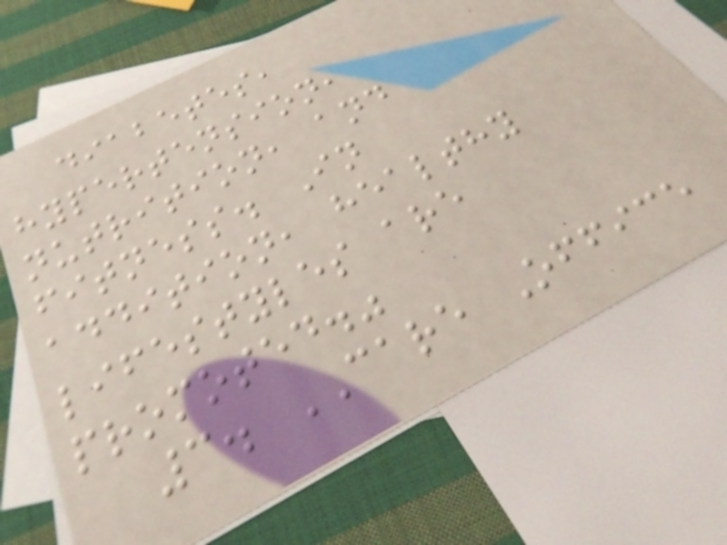diabetes,
hypertension,
nutrition, and
fitness. In
addition, healthy
lifestyles are
promoted."
3. CARE Office
